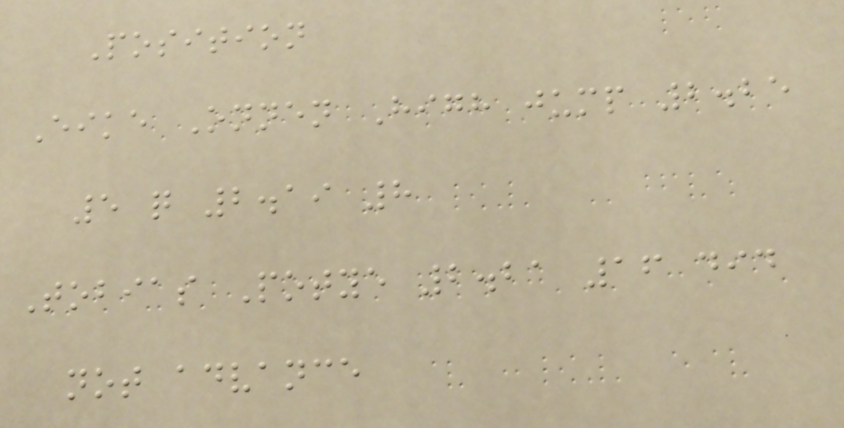Position
Eike Onnen High jump 2.25
5 q 2.19 8
Tobias Potye 2.21 16 did
not advance
